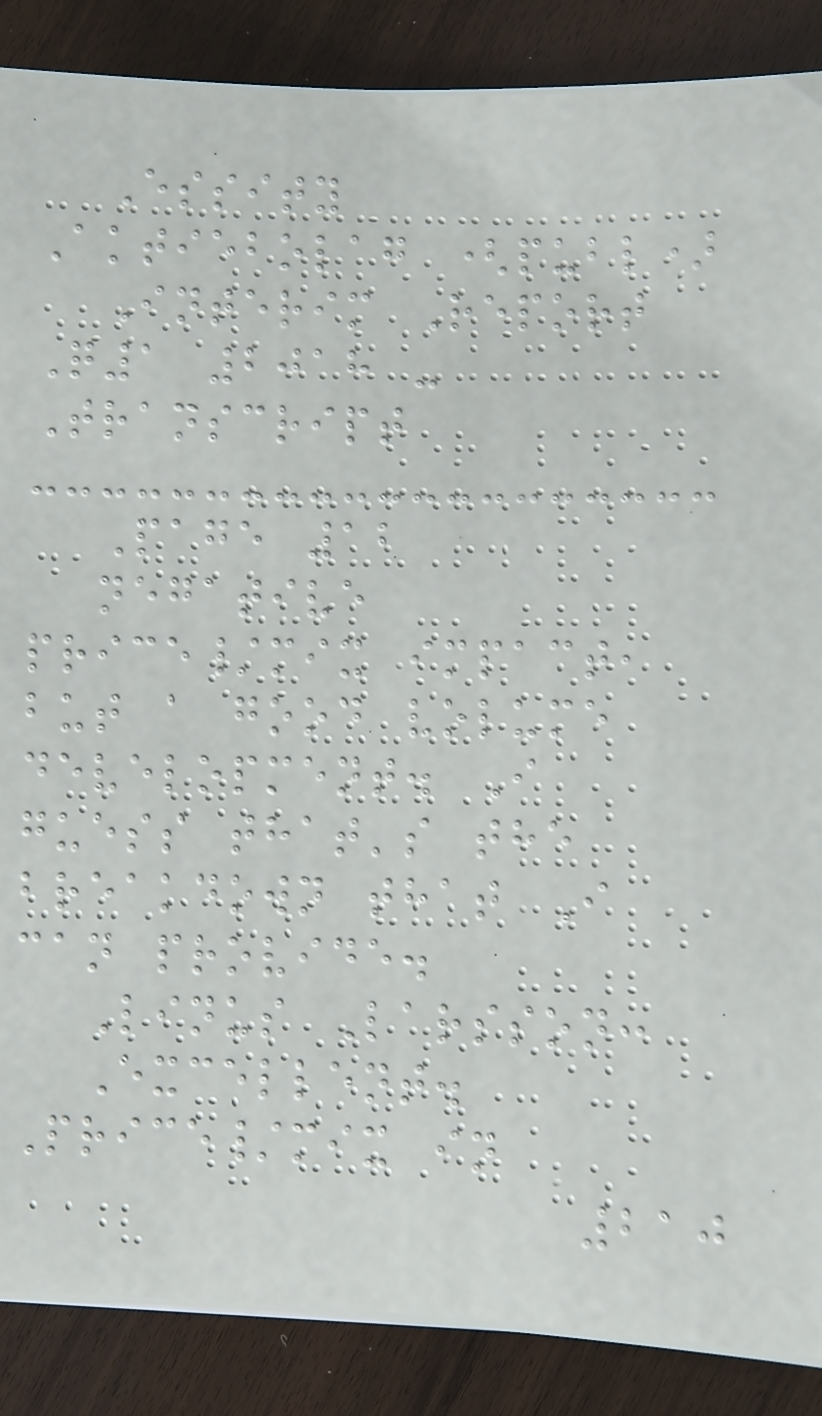Essity
Aktiebolag (publ)
Interim Report
Q1 2018 -
Transcript
Page 12
negative
price/mix impact,
but a good volume
development. I
guess that's the
breakdown that I
can provide.
Linus Larsson:
Excellent.
Price/mix in
210
